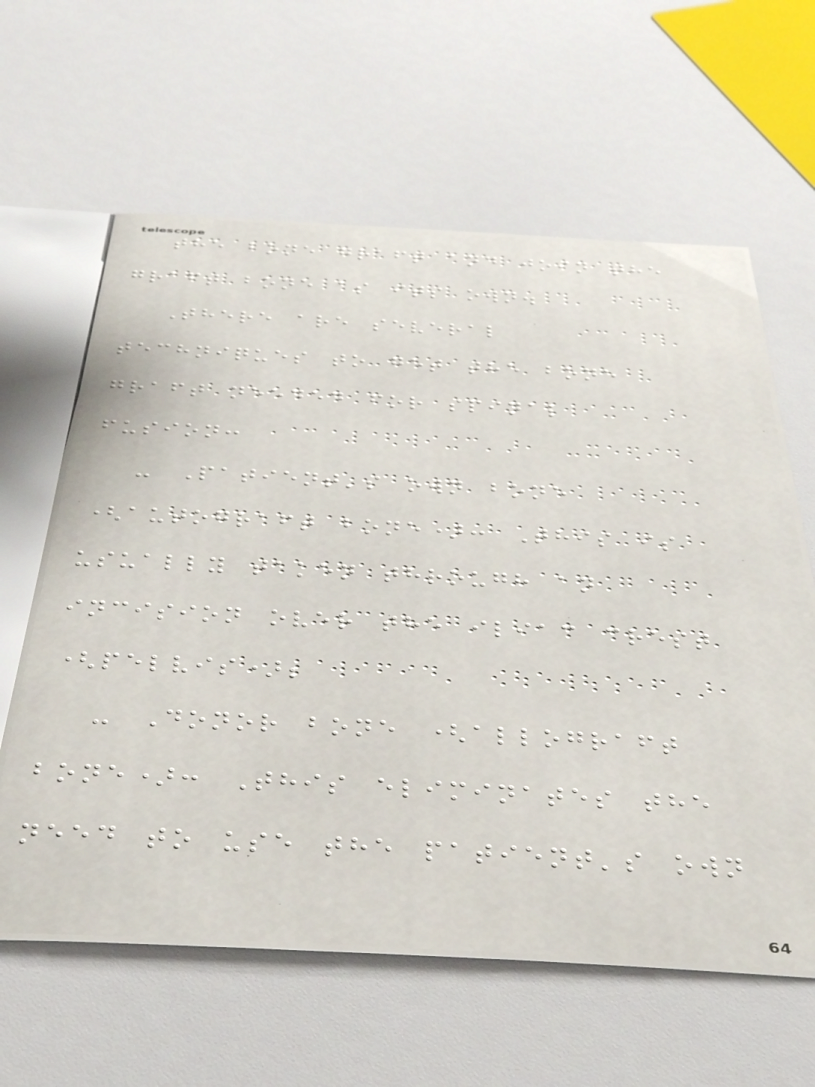the bone graft and join the
graft bone as its own.
There are several
techniques to get the bone
graft needed for spinal
fusion:
- Patient's own bone
(autograft bone): This is
usually taken through an
incision over the iliac crest
(pelvis);
- Donor bone (allograft
bone): This eliminates the
need to use the patient's own
